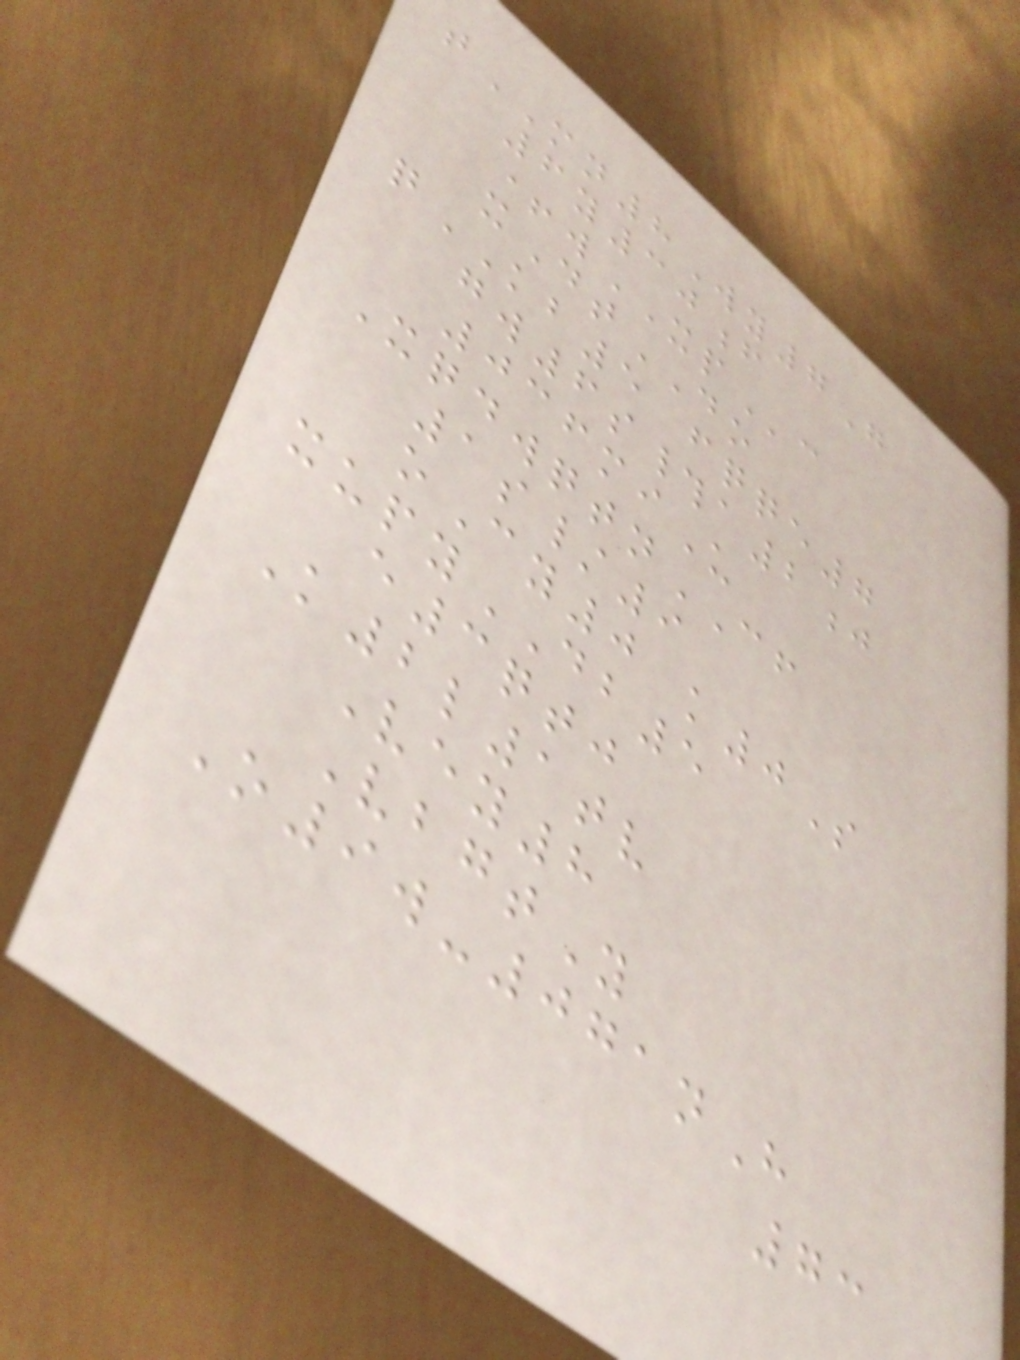tMN8Wy7G
6y30f
+wXPc
xDtDO
qKB5 fqqe7
gw6s#a2j
036miU
XqdwqtnCF
1s/9
oCy0 k0S
xupyDB5
e3qtj
K2l1tv
Vey8
VbgtY
O9w-071nH
73
